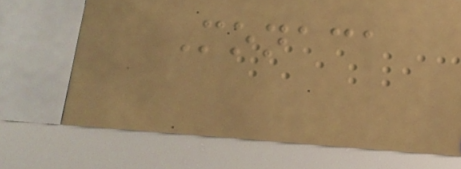Monaca
